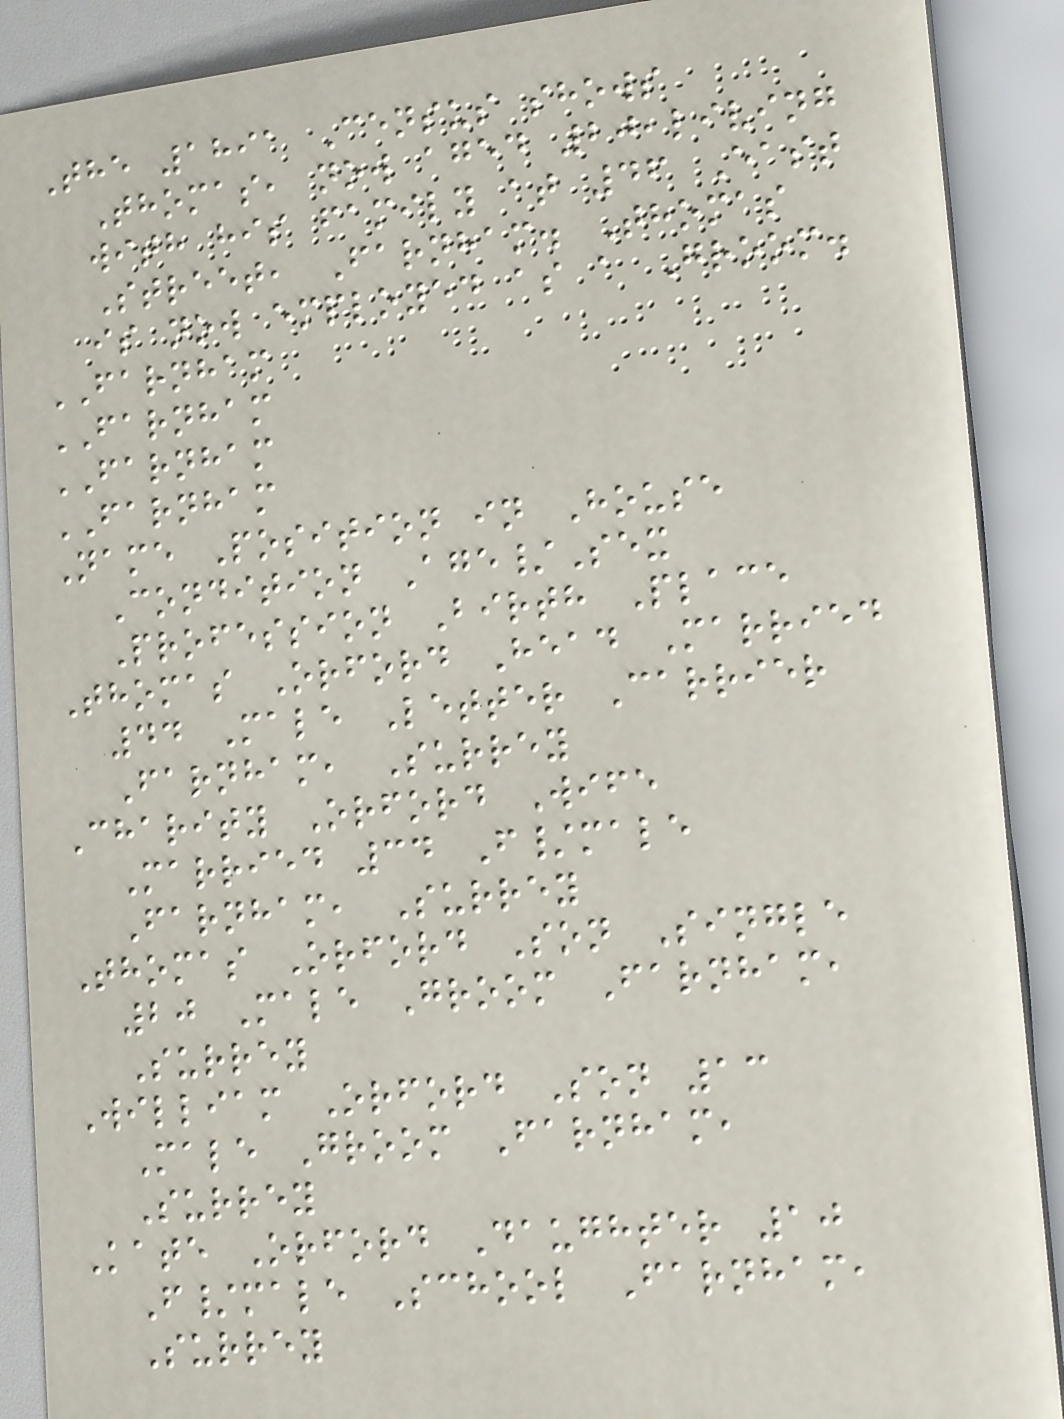The 1891 Census shows
Thomas, now aged 20,living
with his family at 46 East
Street, Farnham. Thomas
is now employed as a Groom.
FARNHAM
FARNHAM
FARNHAM
FARNHAM
Name Position in House
Condition Age/Sex
Profession Birth Place
Thomas Orford Head Married
44 Male Letter Carrier
Farnham, Surrey
Charity Orford Wife
Married 34 F/male
Farnham, Surrey
Thomas Orford Son Single
20 Male Groom Farnham,
Surrey
William Orford Son 13
Male Groom Farnham,
Surrey
Kate Orford Daughter 10
F/male School Farnham,
Surrey
